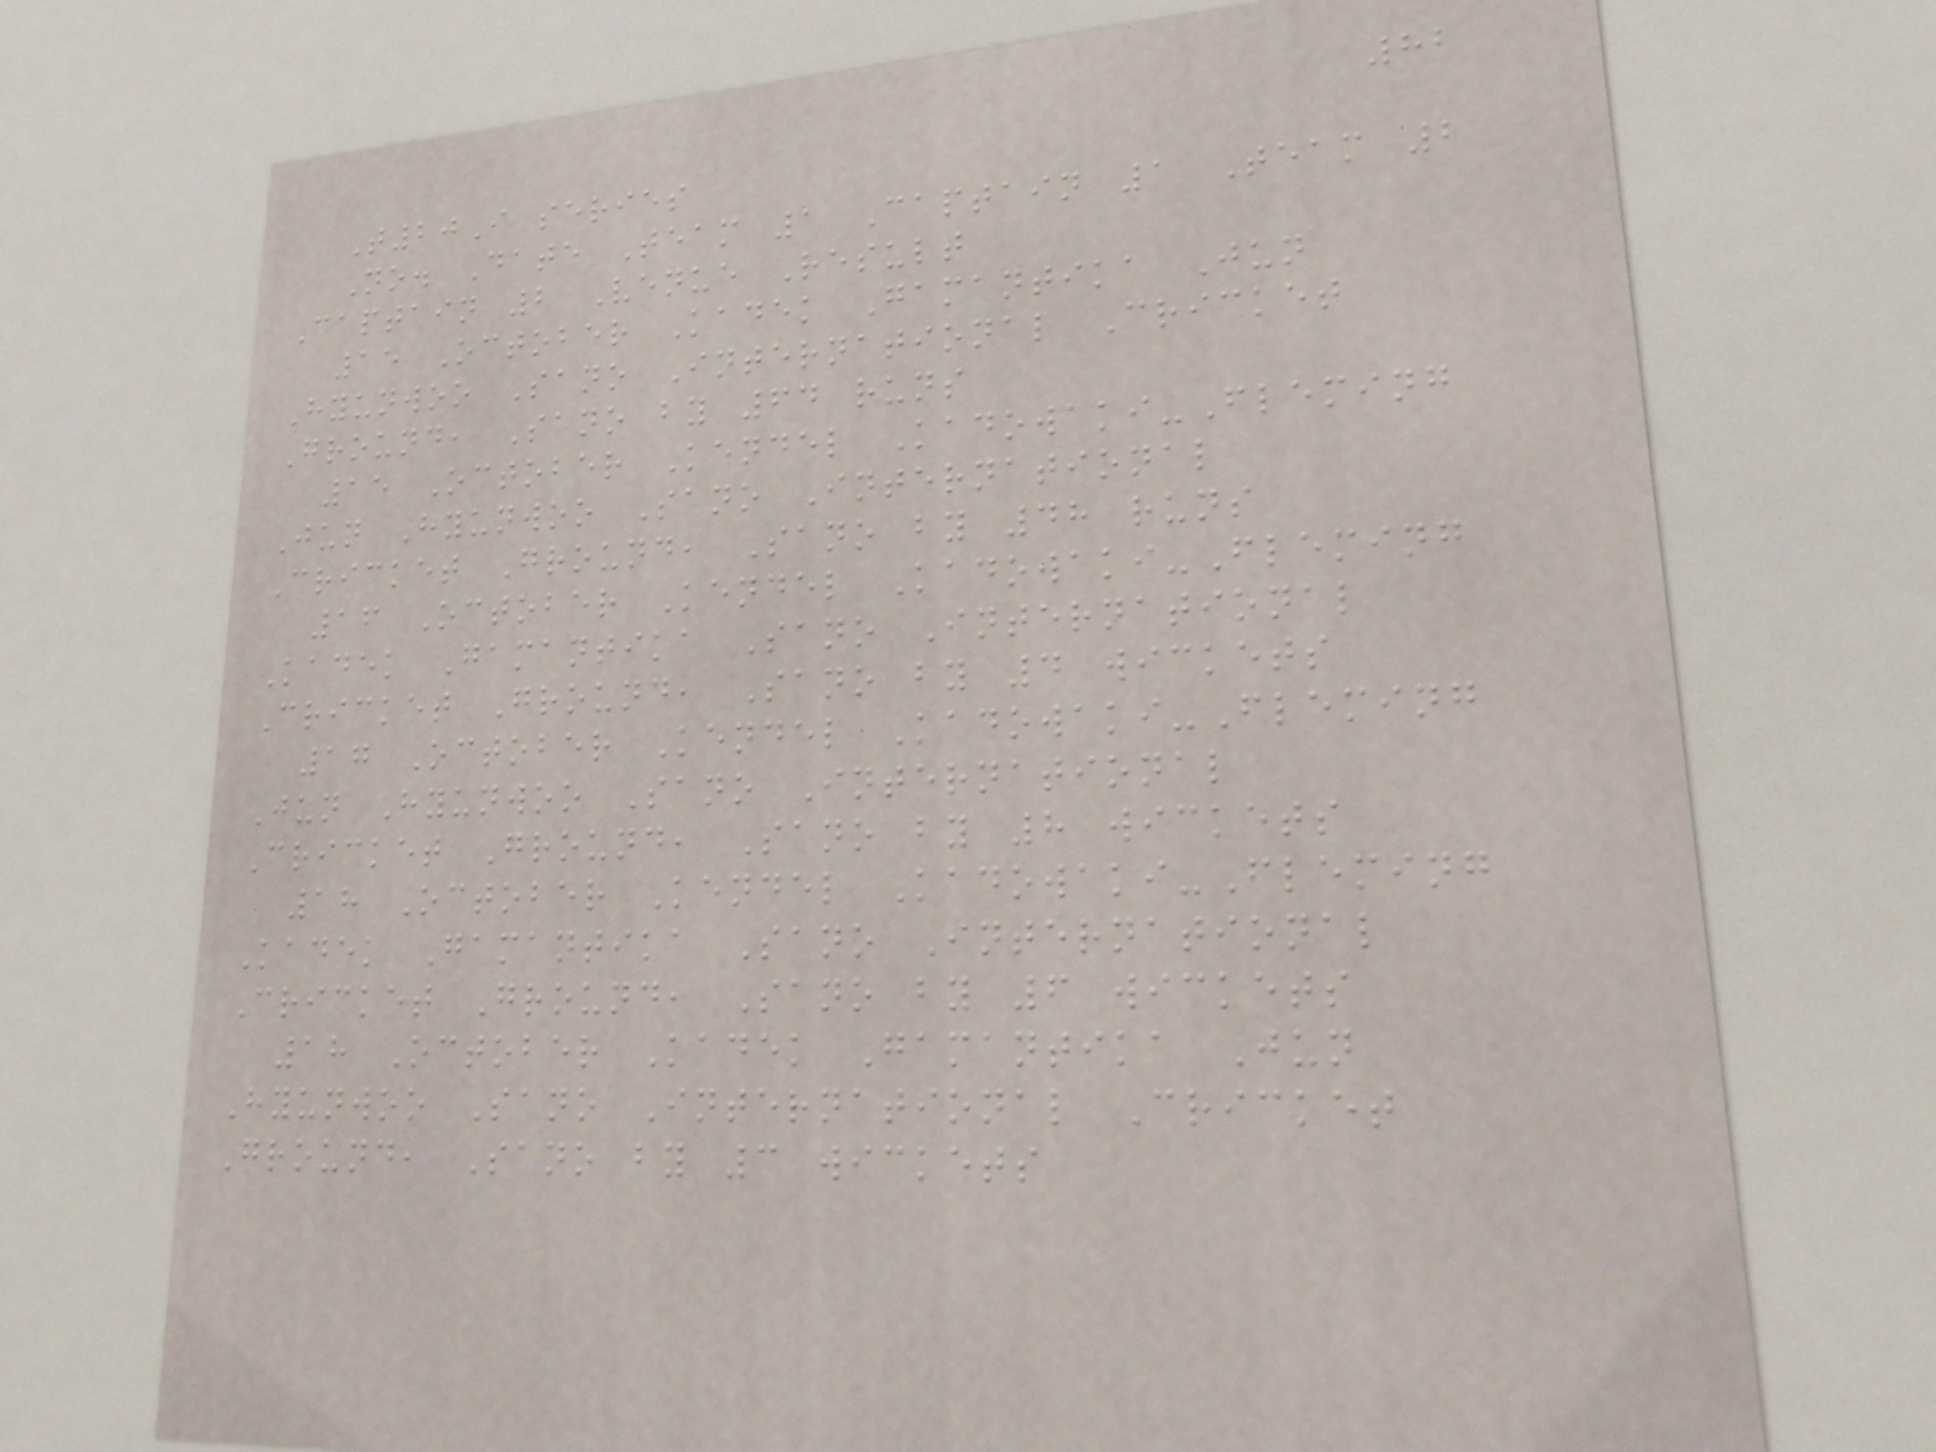82
T20I series
No. Date Team 1 Captain 1 Team 2
Captain 2 Venue Result
15 October Kadek Gamantika Jun
Hyunwoo Sano International Cricket
Ground, Sano by 64 runs
15 October Kendel Kadowaki-Fleming
Jun Hyunwoo Sano International
Cricket Ground, Sano by 48 runs
16 October Kendel Kadowaki-Fleming
Kadek Gamantika Sano International
Cricket Ground, Sano by 4 wickets
17 October Kendel Kadowaki-Fleming
Jun Hyunwoo Sano International
Cricket Ground, Sano by 8 wickets
18 October Kendel Kadowaki-Fleming
Kadek Gamantika Sano International
Cricket Ground, Sano by 6 wickets
18 October Kadek Gamantika Jun
Hyunwoo Sano International Cricket
Ground, Sano by 3 wickets
